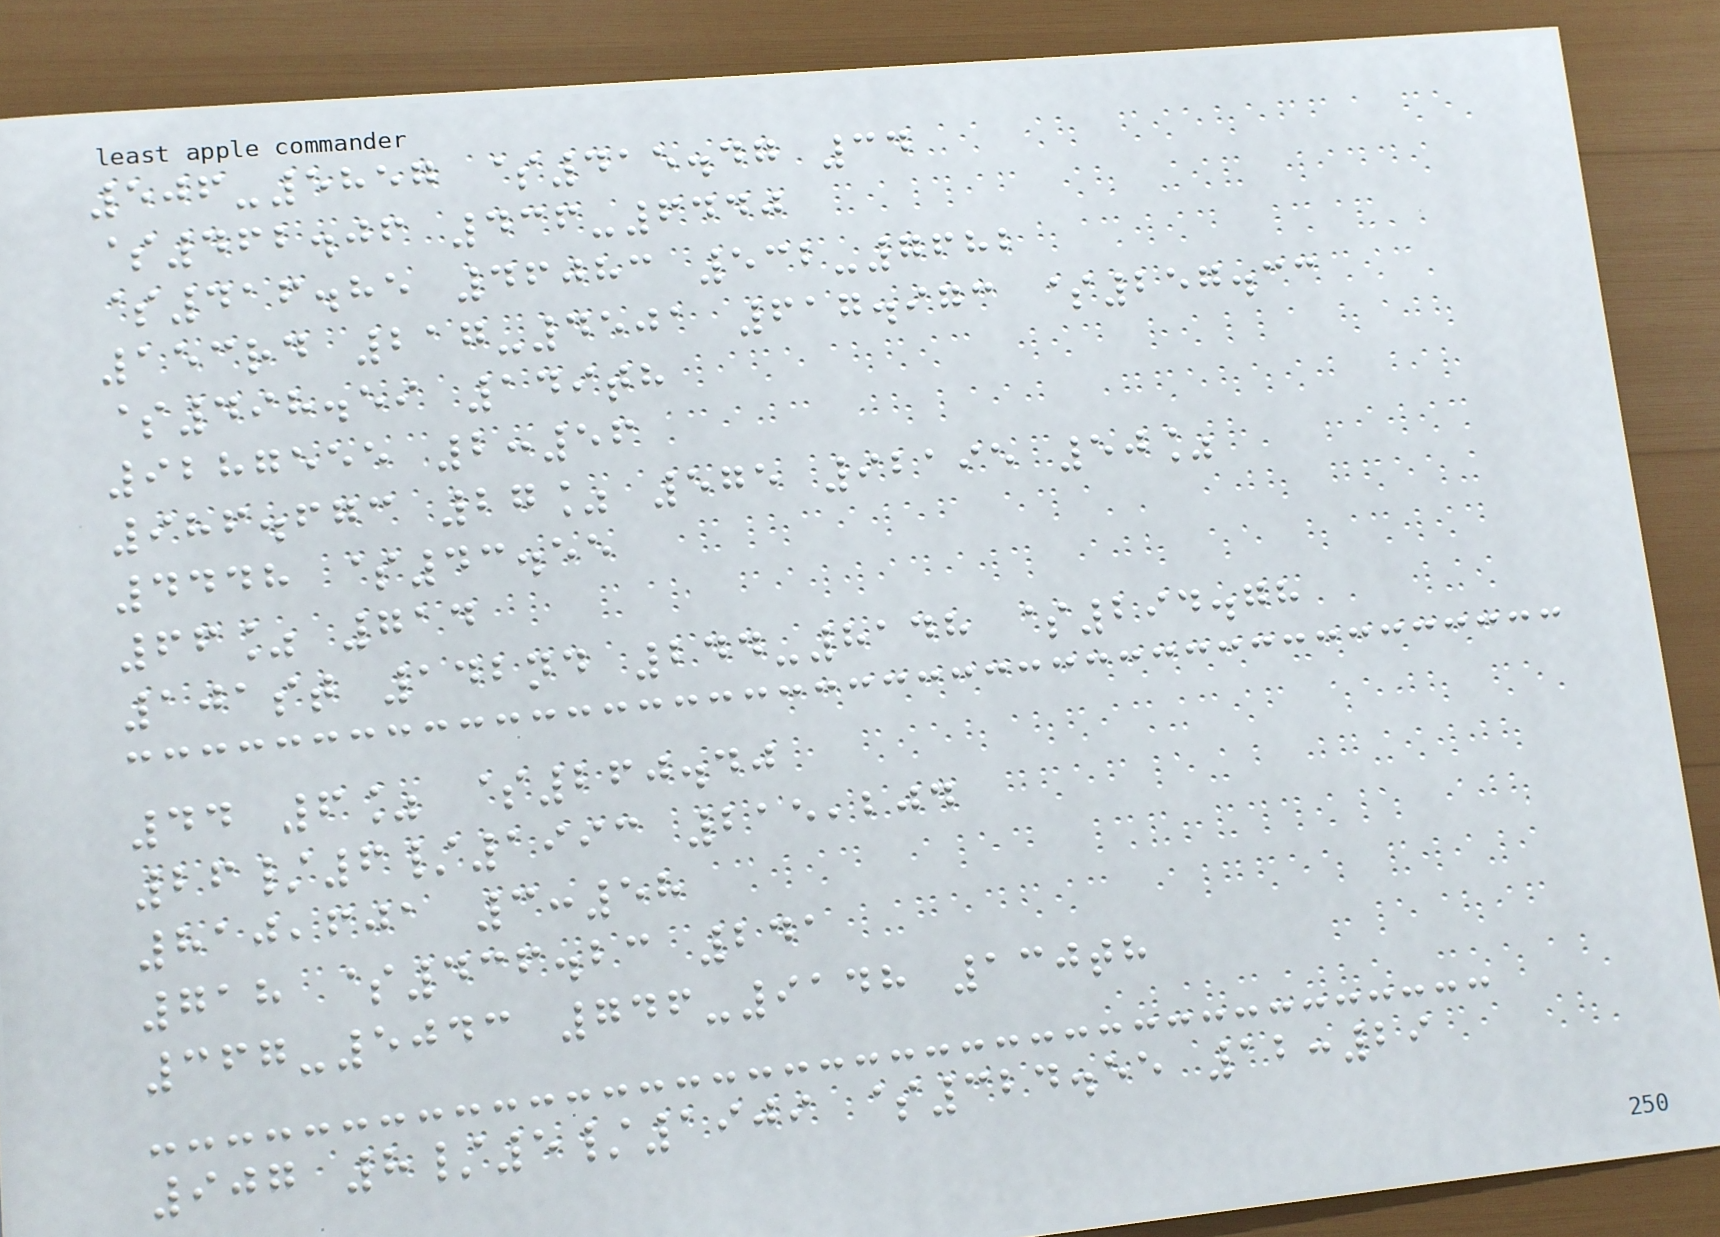506-5857 $415.47 34
$462.06 436-6440
$416.85 46083 532-7682
153rd 217-4501 617.973 $257.33
$498.59 149th
9287555 2:56
986.673 27% 575 92195 50%
4448 $43.55
66% 714
101st 142nd 244-8148 $294.78
44 6% $260.40
26/6/1993 215,204
810,601 3:58
718 $436.23 241
367-5043 746-9148 130th
907 8/5/1909 $324.55 12:29
